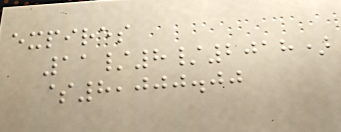expires
11/8/2018)
$8,000.00
